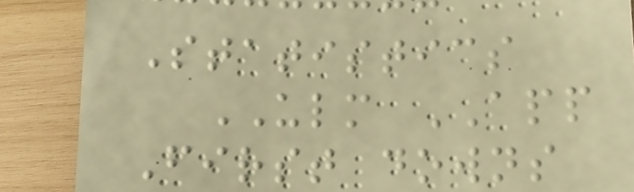Statistics
ULM APP
First downs
